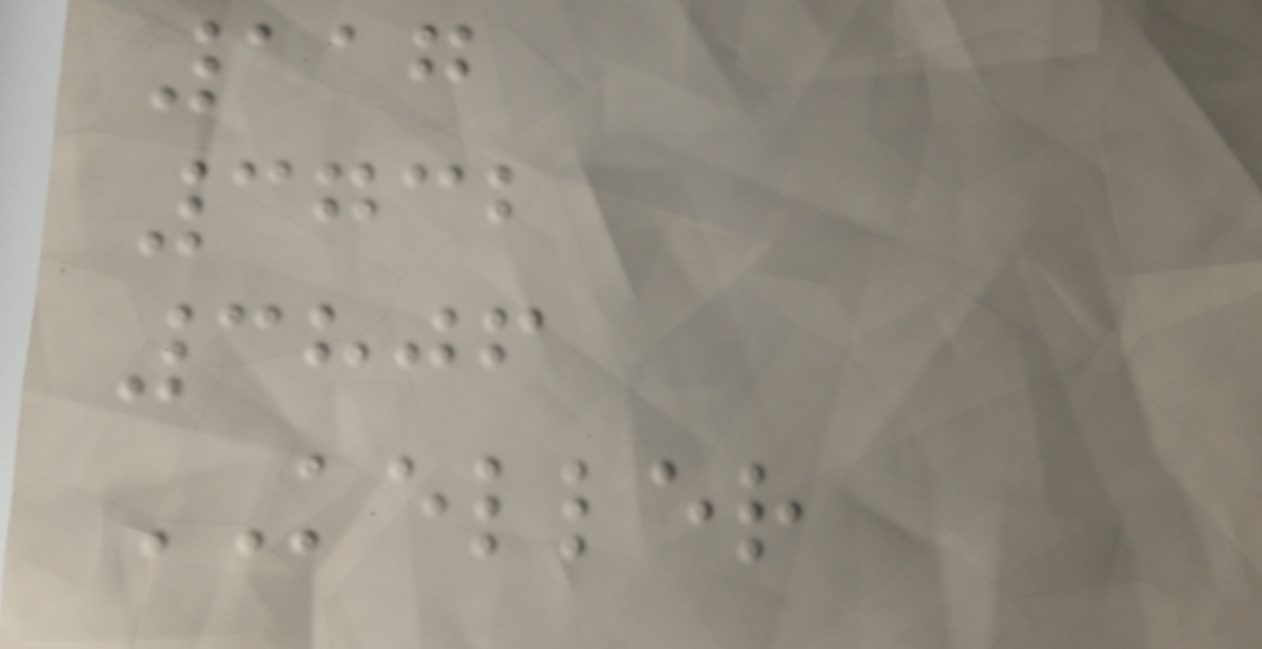117
3732
3806
KELLER
